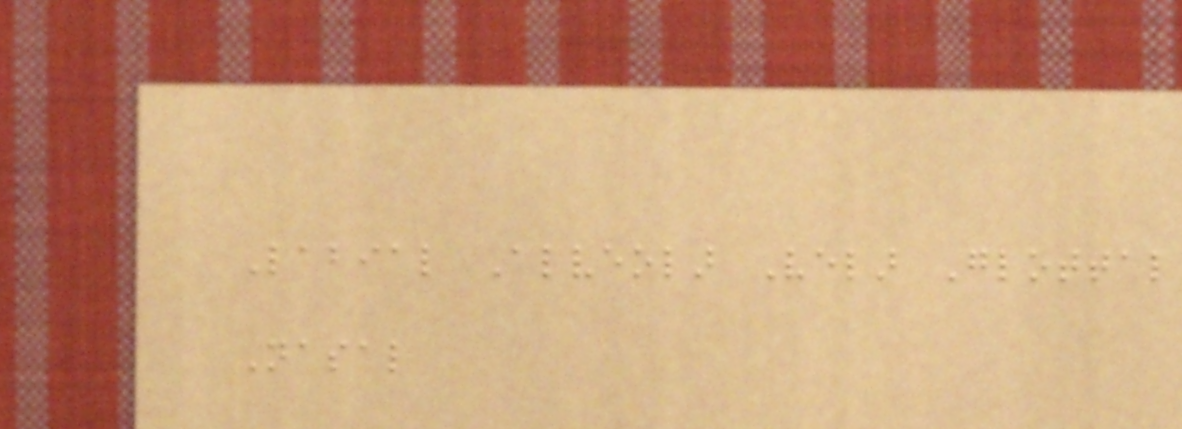Labial Alveolar Velar Glottal
Nasal
